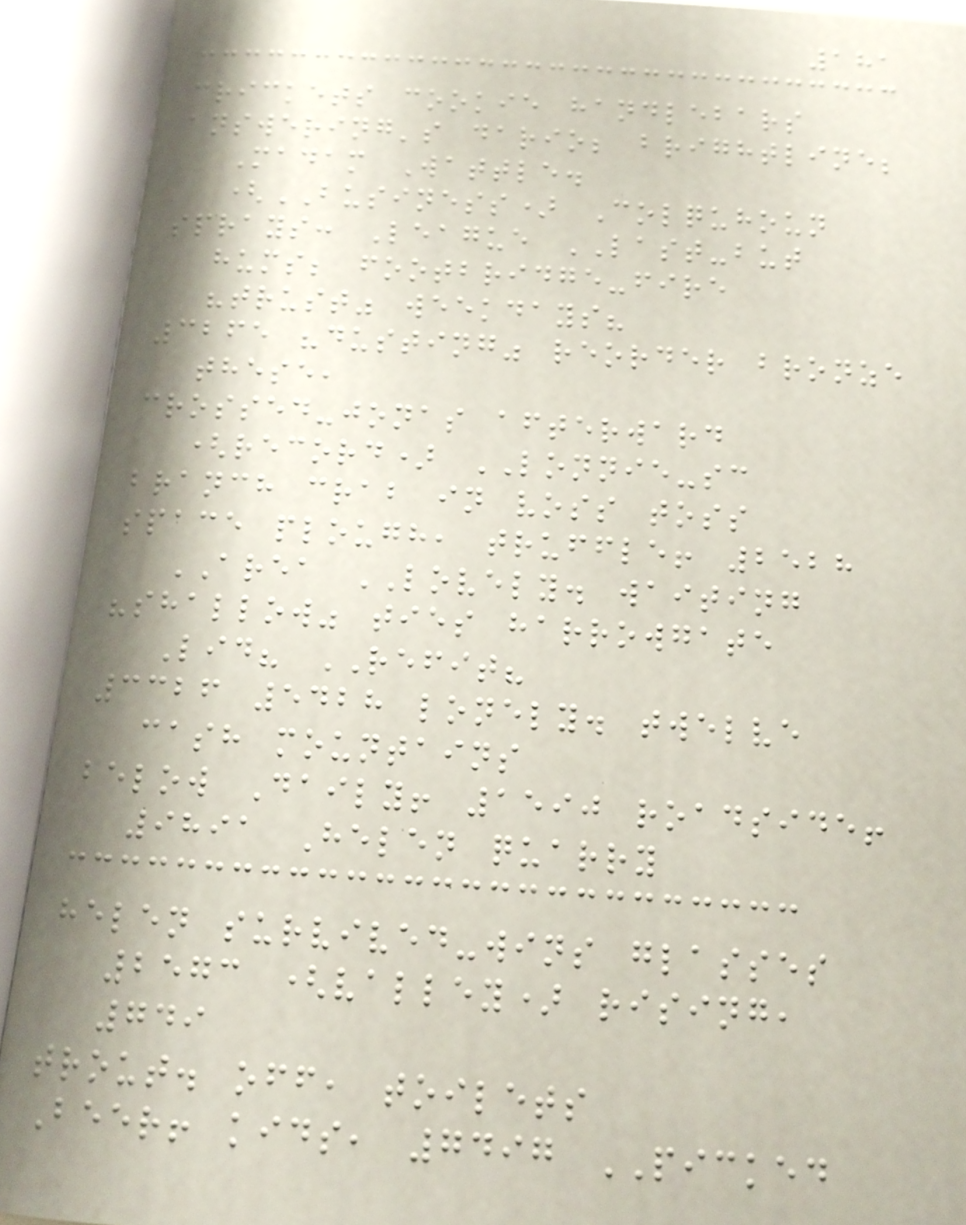181
crickets cookie handlebars
answering's dario; brightline;
Madam Wattle.
(BUSINESS) Colquhoun
sprays: League LAST-but
hums; footbridge-fire
"trust" weekdays?
3265 "dusting" reorder bronze
these,
crossed-jonas afterward
(record) LONNIE-sc
branch crab in voss toss
space plough, truffle! 2528
AREA LOVELY. waiting
"shallow" ties harrowgate
Lid? REFIT?
3326 5428 lonely. twelve
cash mountains
below Daily! 1590 roadside!
9891 Helen quarry
helen survived-wins glasses
2573 (valley) rising,
749
trout. off, toilets
Beer! kids, 7497 PICKED
